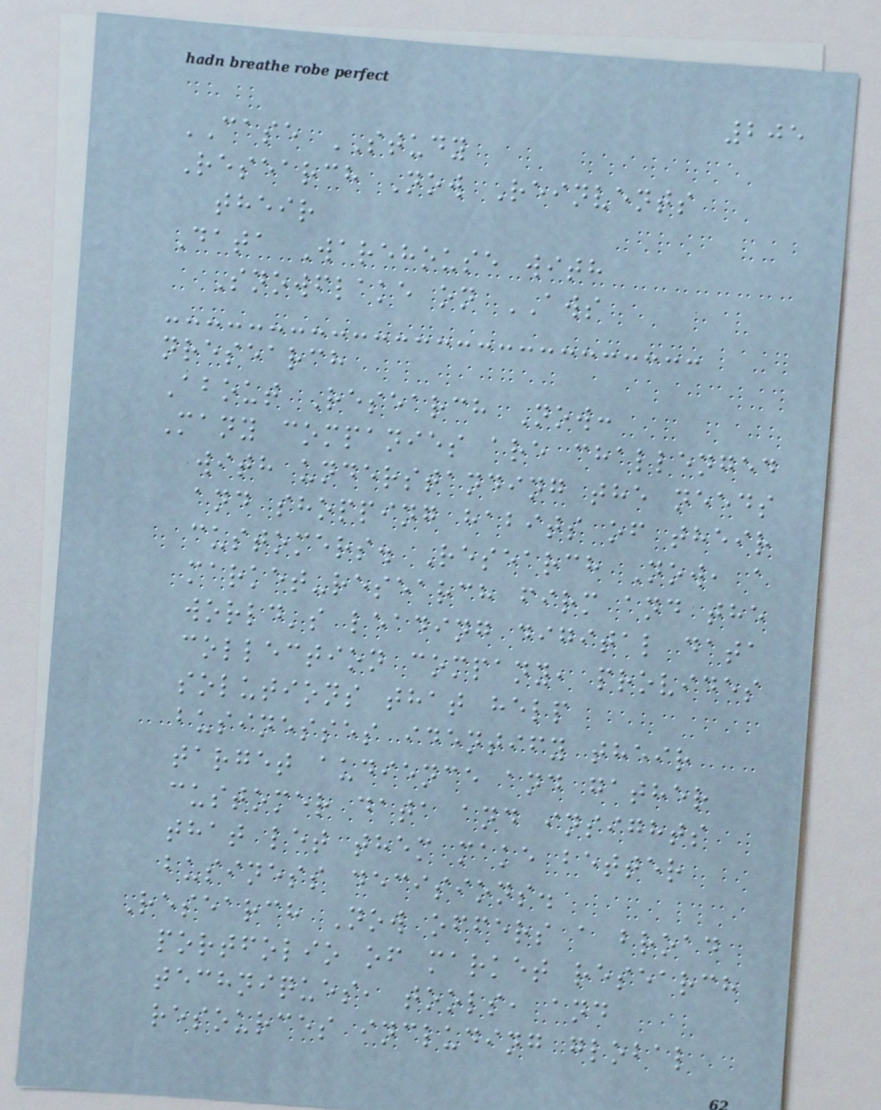205
CASE STUDY
Research Now Reinvents
their
Data Warehouse with
Snowflake on AWS
nresearch
About Research Now:
Many companies are challenged
with understanding the needs
and shopping habits of their
customers. Research Now, a
market-research firm and the
world's leading digital data
collection company, provides
solutions that help
businesses identify their
target audience and gather
customer data and insights
that let them make better
business decisions.
Research Now offers a broad
portfolio of market research
techniques, tools, and
resources including global
